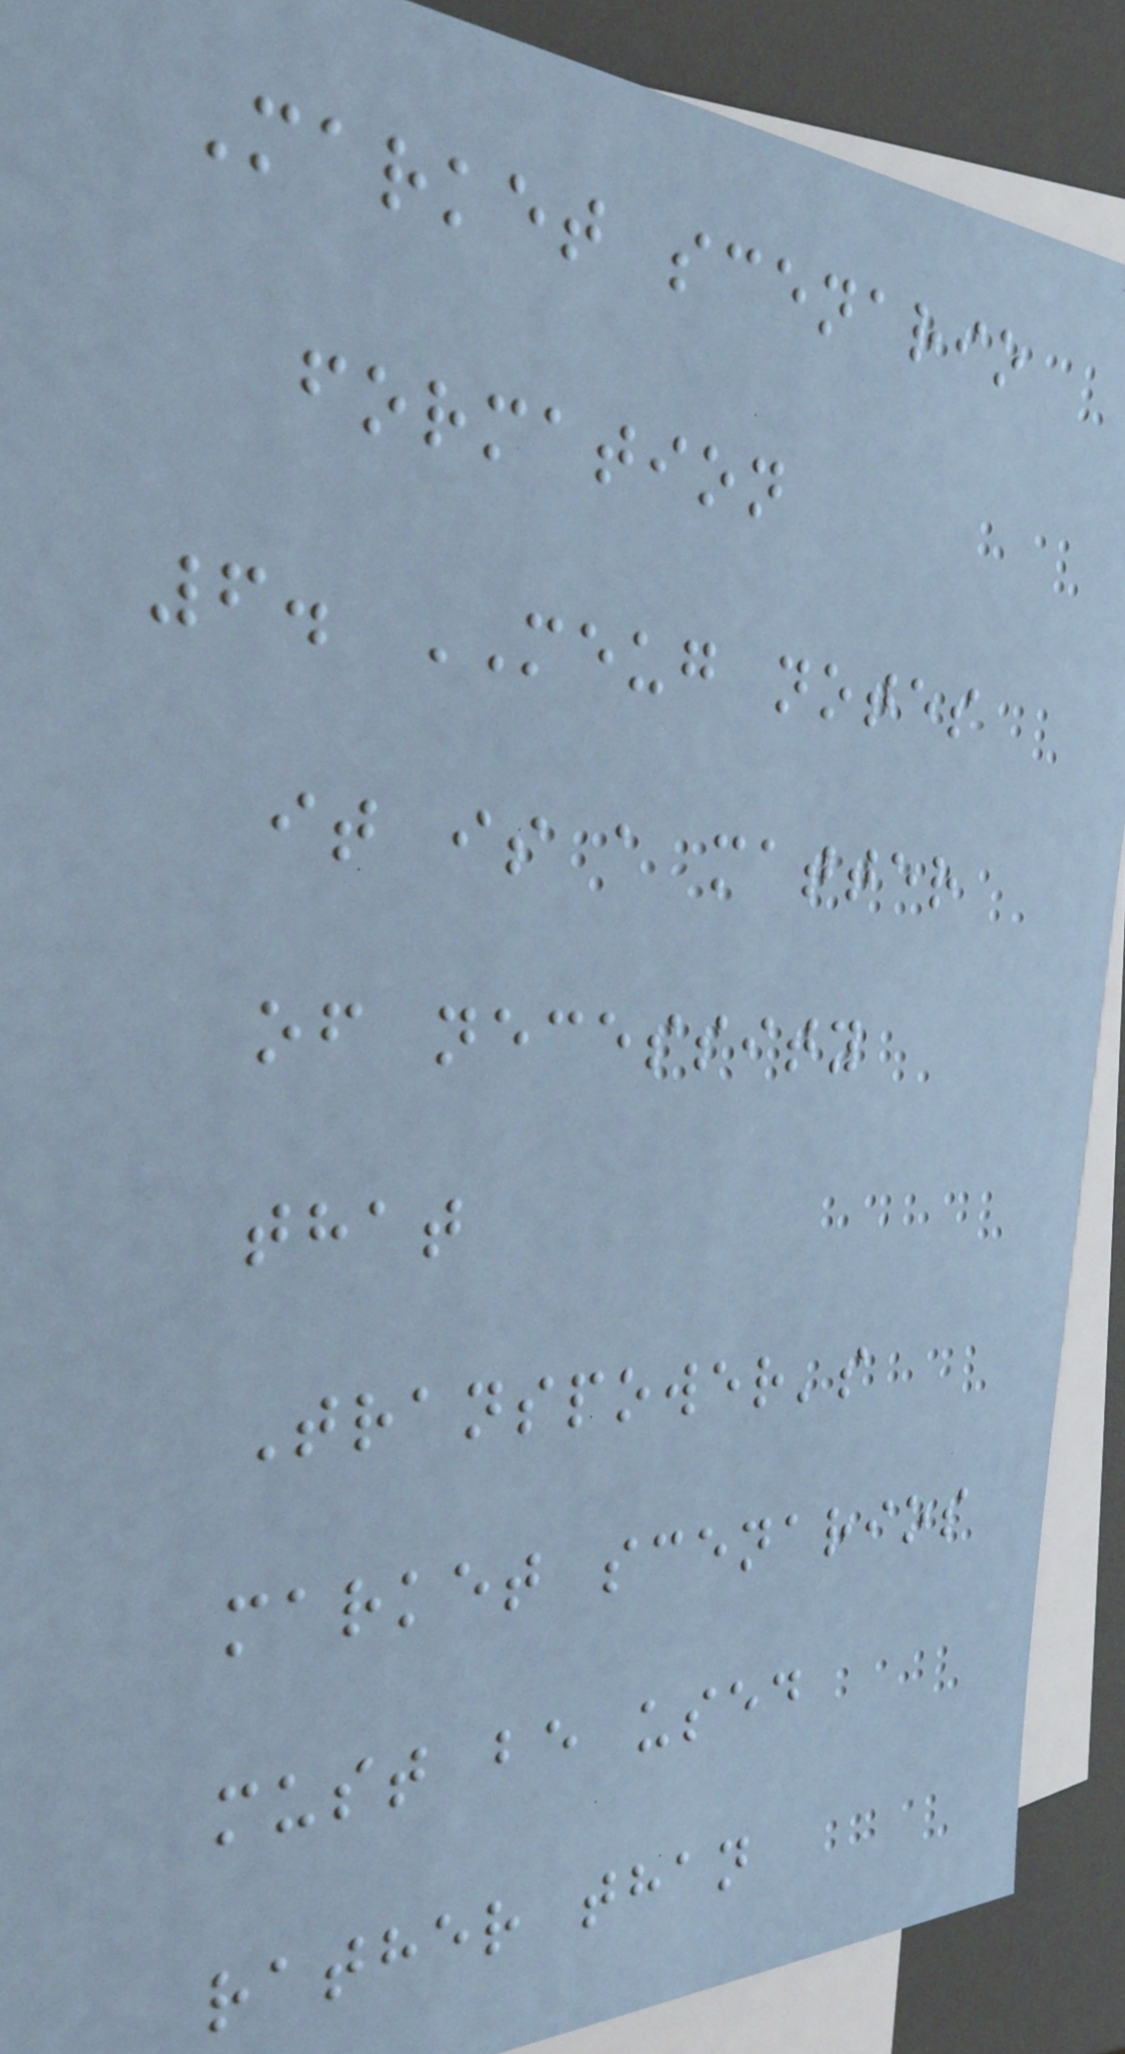Market scenario
formation
6. MEUG notes
it is a matter
of necessity
that
Transpower's
market scenarios
must be used
rather than
